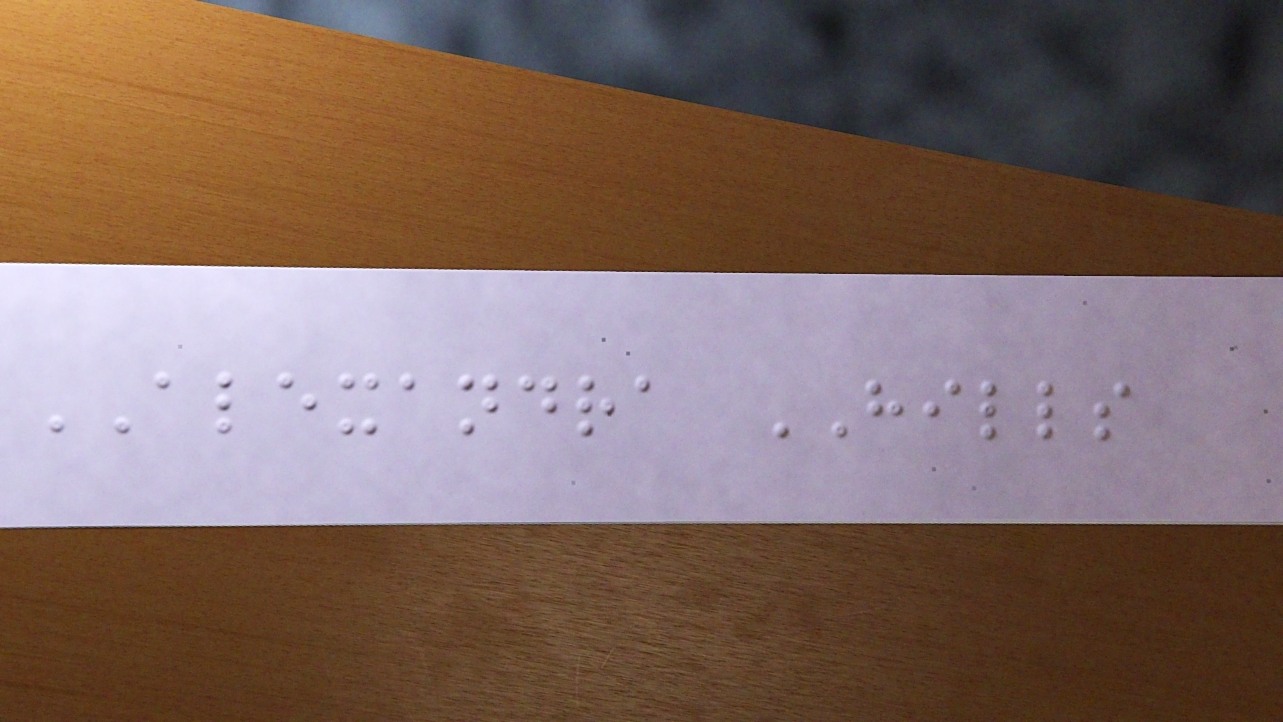ALEXANDRA HILLS
